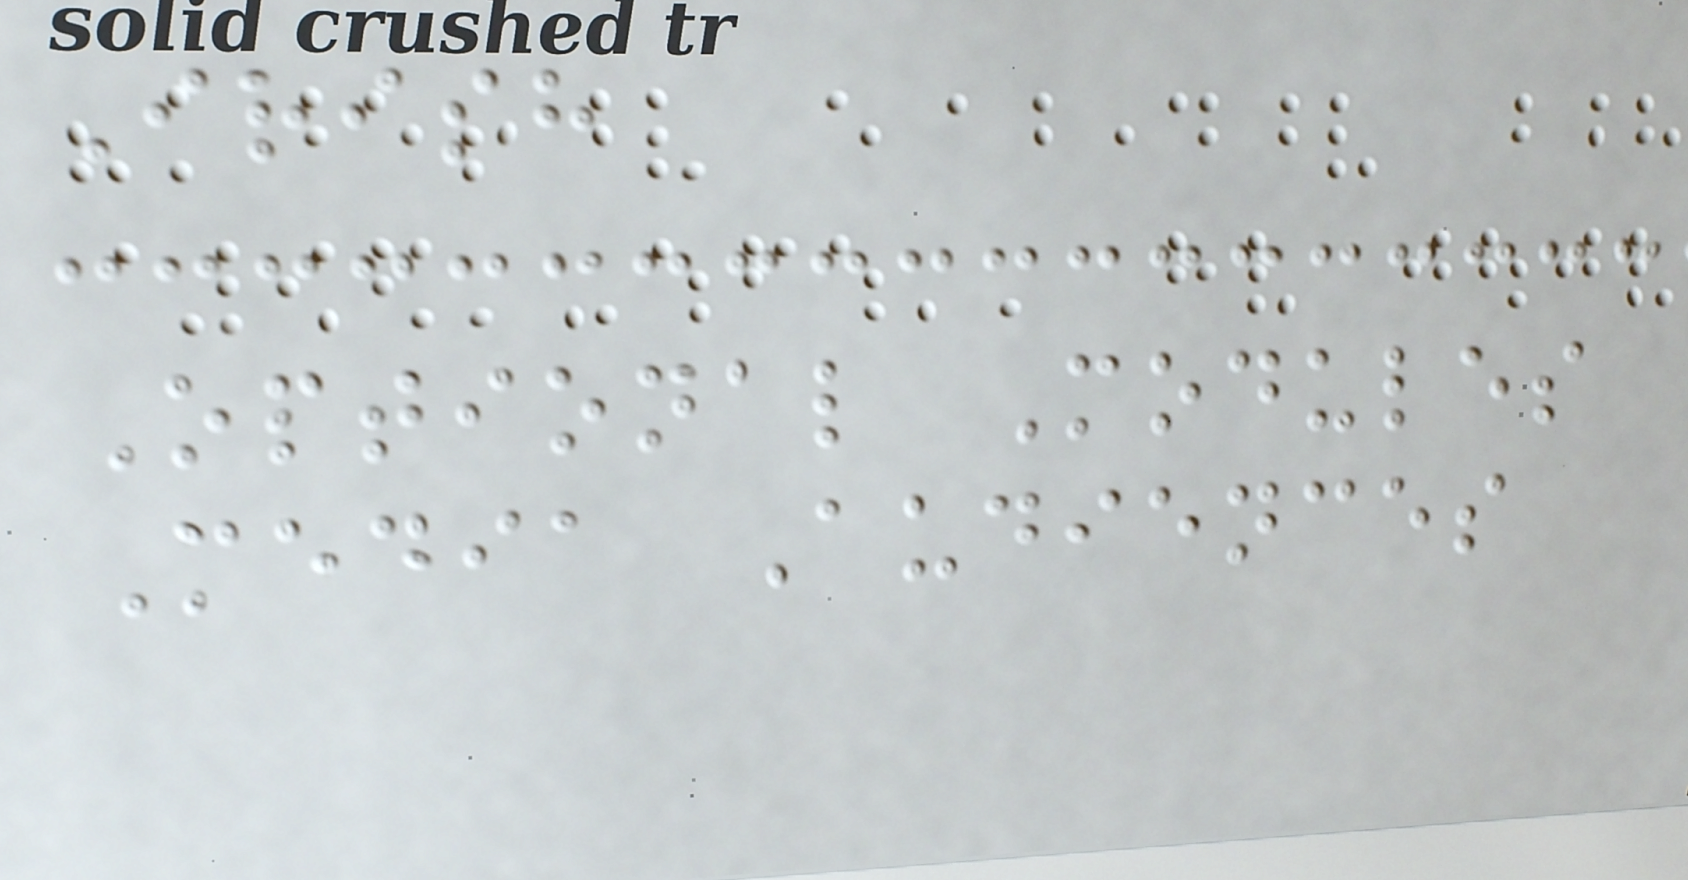Irish
Optional Modules
Media Audiences
